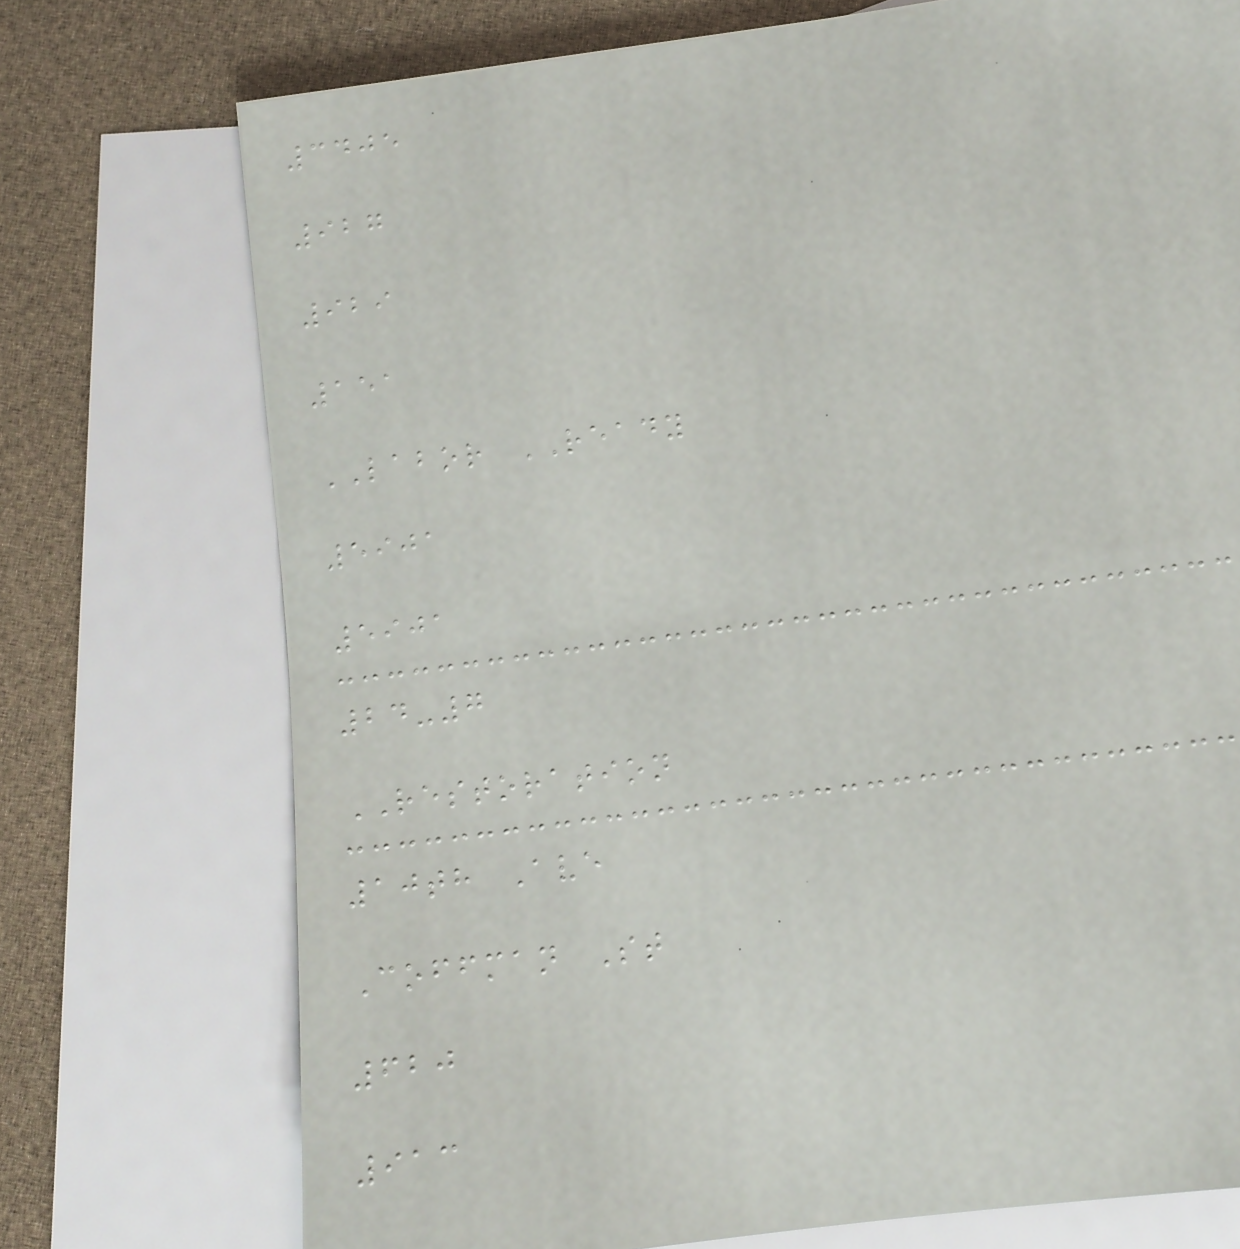3405
927
929
151
LABOR READY
5901
5901
24-7
RESTORATION
10th Ave
Coffman St
620
913
